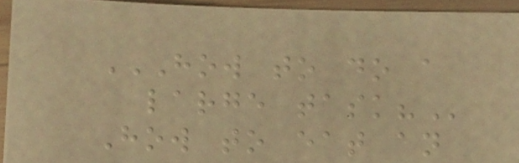HOW TO DO A
LARGE TASK?
How to eat an
